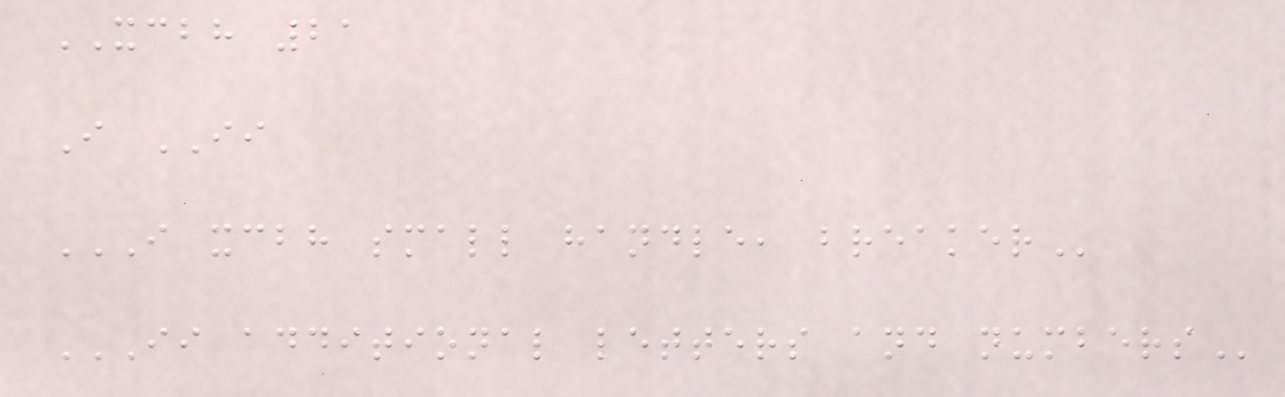XCBH 21
I II
I XCBH SMALL HANDLE, BREAKER
II ADDITIONAL LETTERS AND NUMBERS
